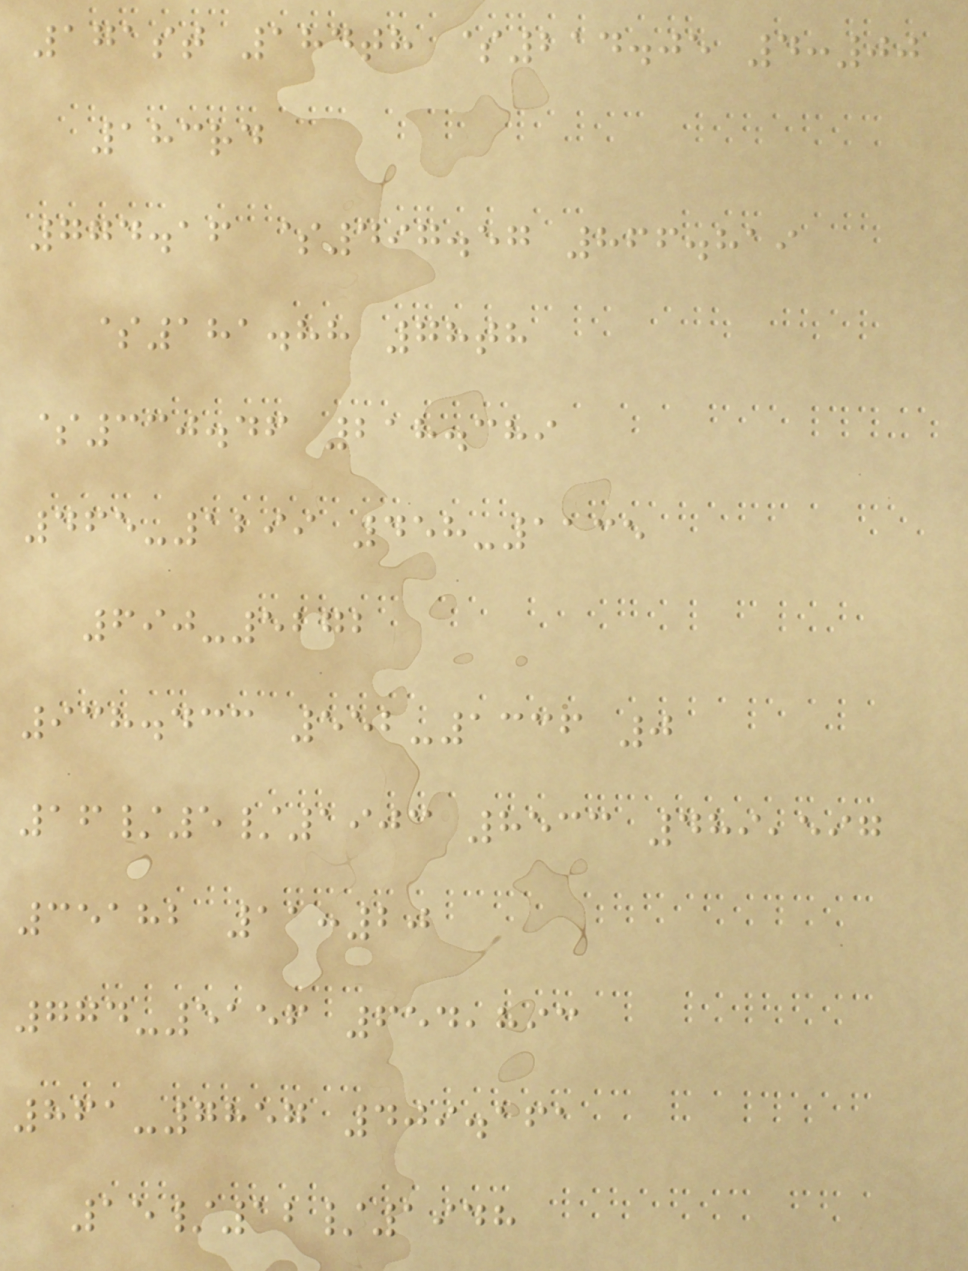171st 184th $214.05 4:00
183rd
774.16 $497.57 866.819
$181.88 78th
$330.46 218.389
465-1299 458-1135
690-5272
938.433 552-1336 0
16/5/1903 8533 489,597
35182 11:20
774-5156 654,893
861-7857 409.161
15/12/1948
